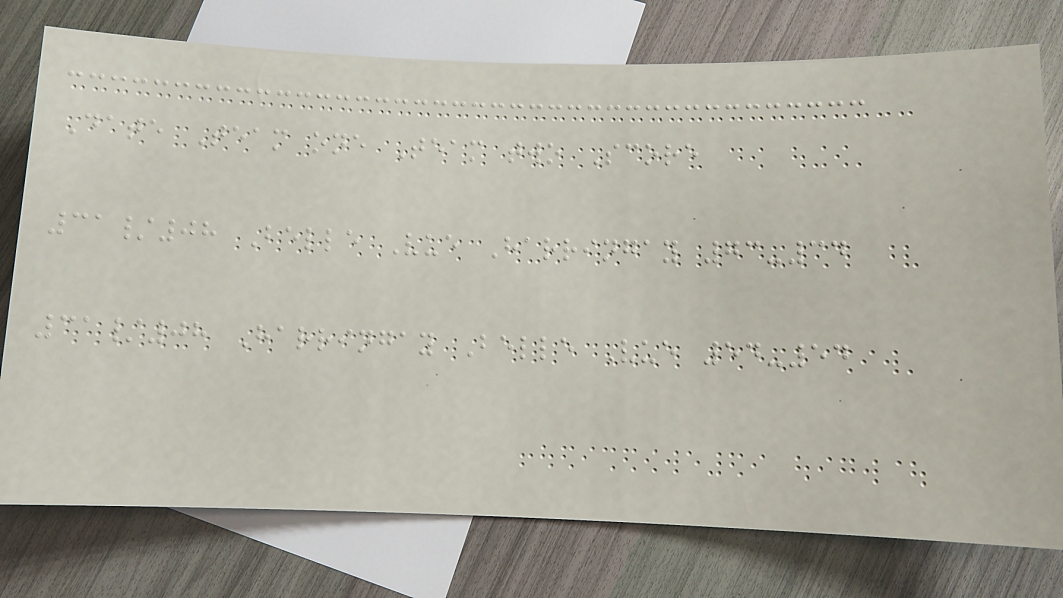Date Team one Team two Score
31/08 Belle Vue Harringay 73-34
31/08 Harringay Belle Vue 54-54
